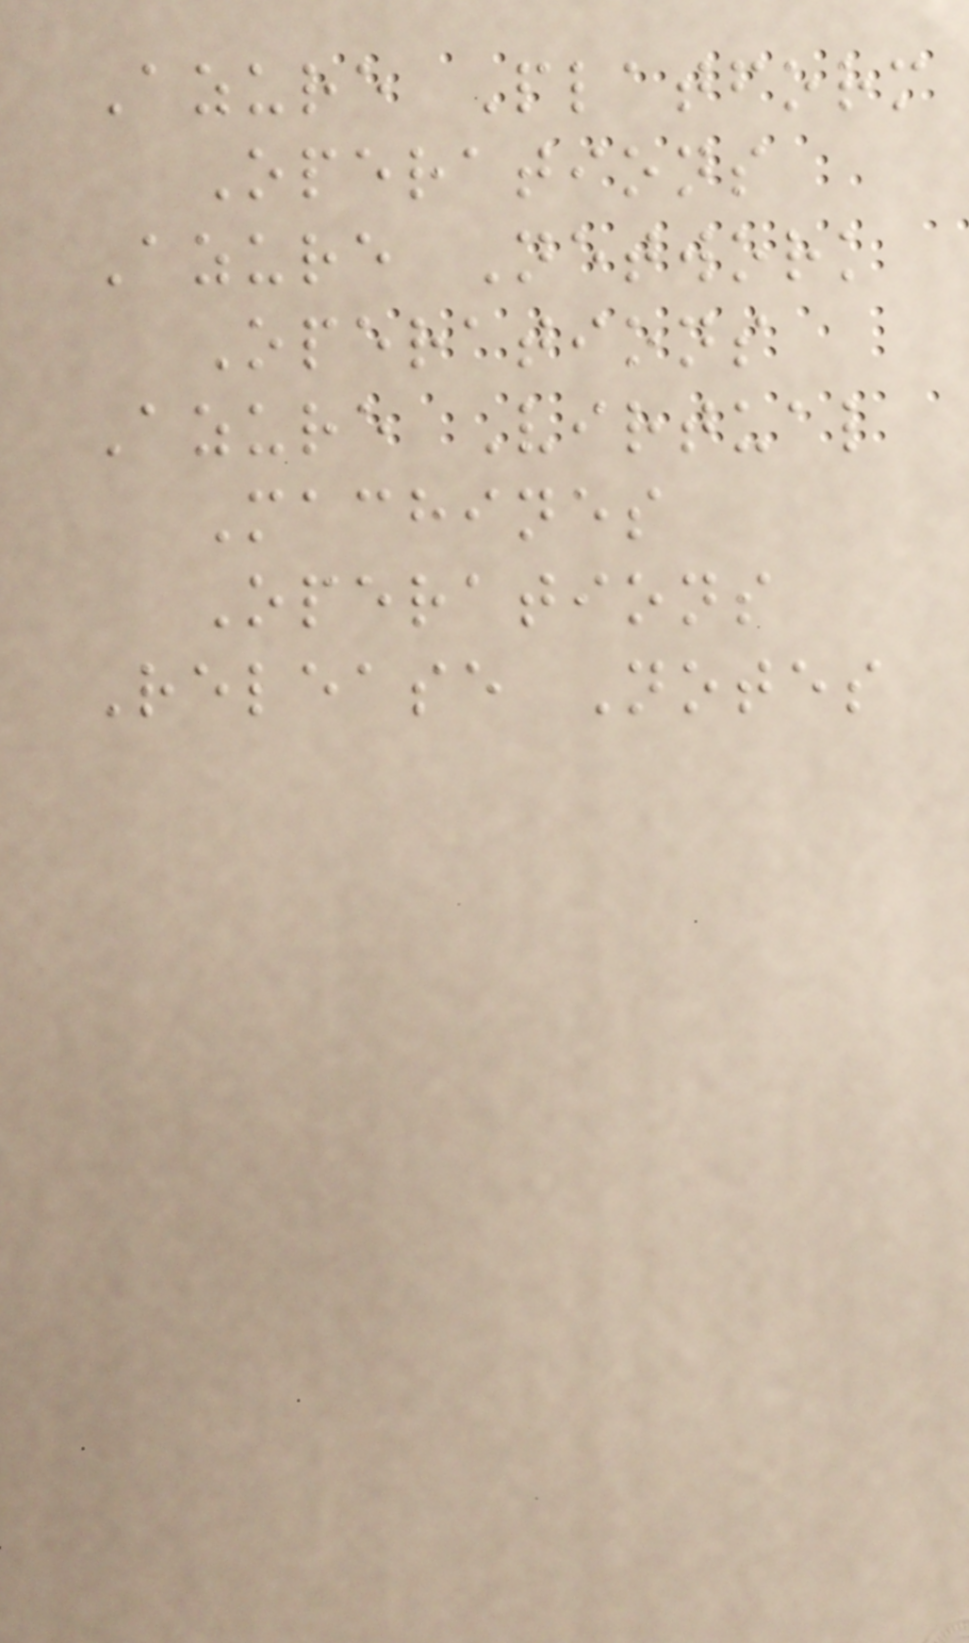Azure Platform
Operations
Azure Network
Operations
Azure Virtual
Machines
Operations
Release Notes
